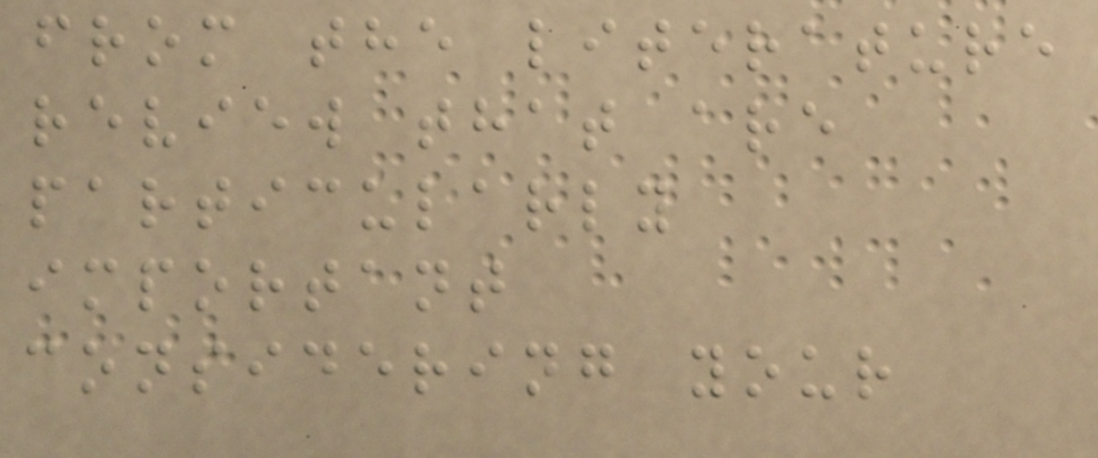from the literature
review that are
particularly
important
considering your
